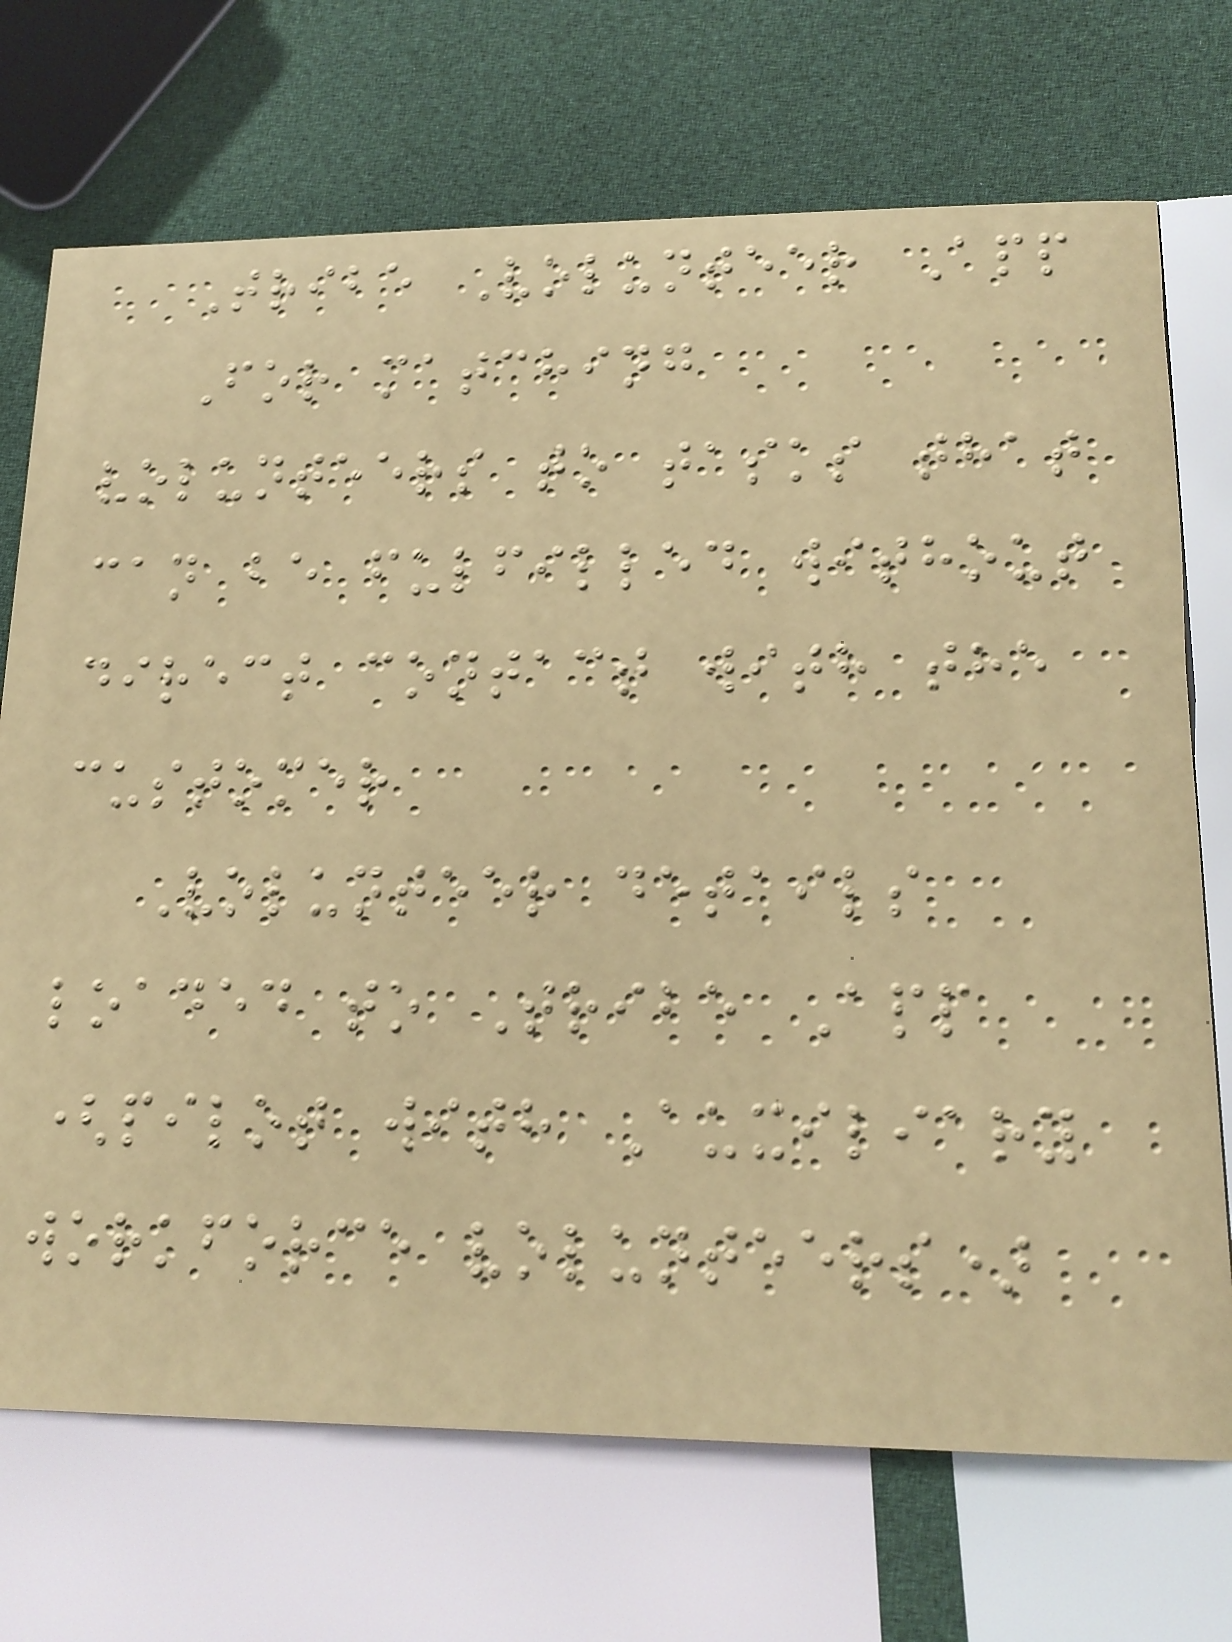Tribe Volunteer App
For matching
volunteers to tasks that
can be fulfilled without
direct contact with the
customer
Volunteer details
loaded to Tribe App
(pilot with Auxiliary
workforce volunteers)
